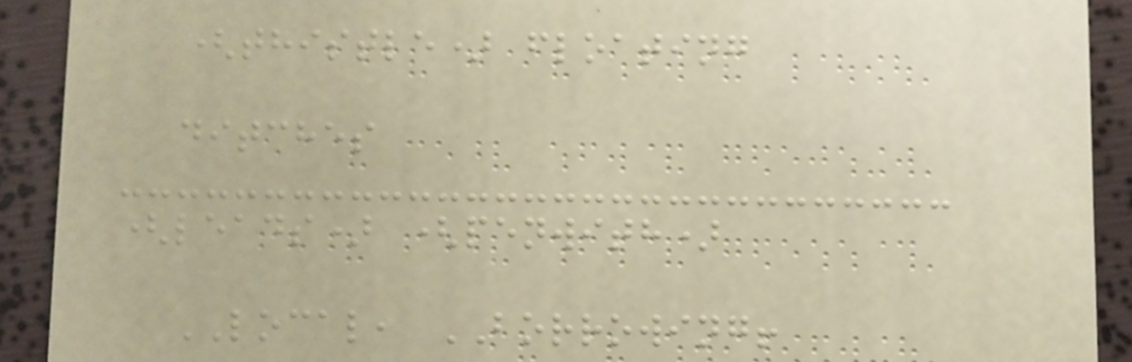(thistle) floating
ditches
(leads) (penwith)
LOCAL, BORROWING!
